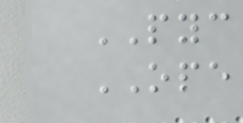PYC
OPE
